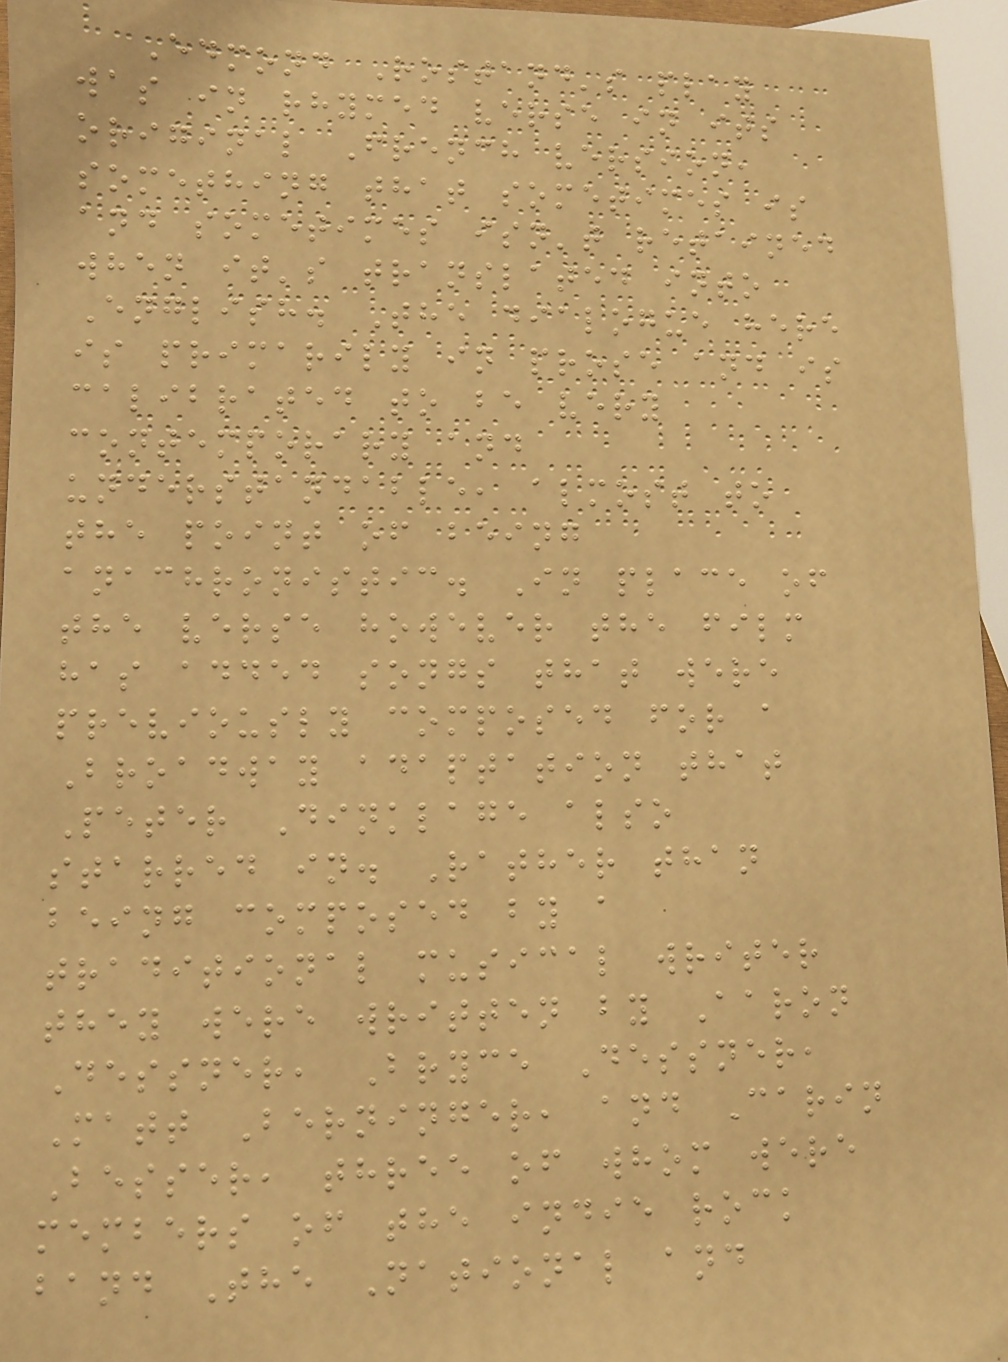Edmond Rostand's play
was in rhymed verse in its
original French version,
something that sometimes is
and sometimes isn't retained
when it's translated into
English. The dialogue here
is primarily in prose and is
calibrated to be very
contemporary and
understandable, almost to
the point of being
anachronistic. In place of
the verse however the film
has added songs that were
previously composed for a
Broadway adaptation that
Peter Dinklage also
starred in. Rather than
being composed by a
traditional musical writer
they were written by Aaron
Dessner, Bryce Dessner,
Matt Berninger, and Carin
Besser, three of whom were
members of the indie rock
band The National and
